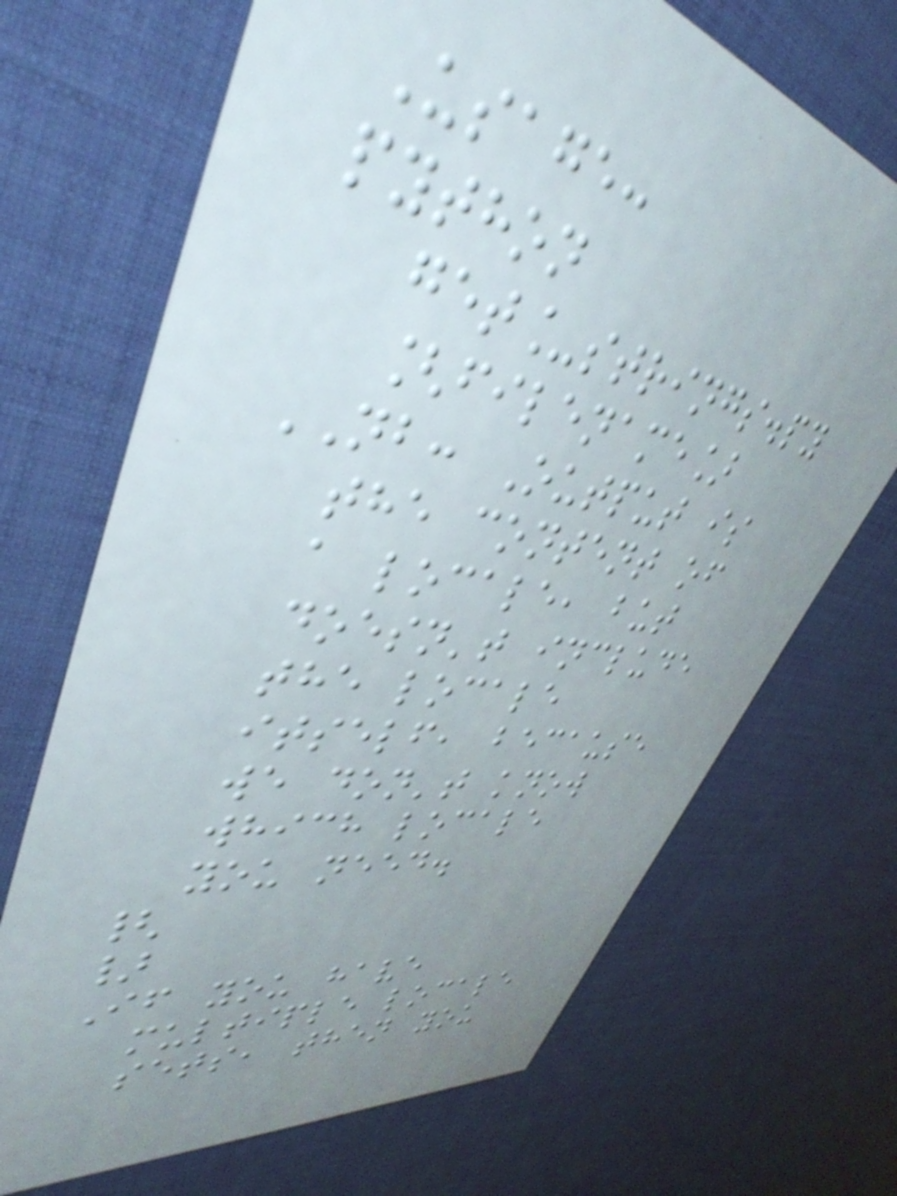Usage:
python
get_strings.py
[filename]
NB: Output is
the content of
a locale, but
doesn't include
the locale
itself, because
we don't know
which locale
you need.
{
}
If you have
multiple locale
sets, then you
